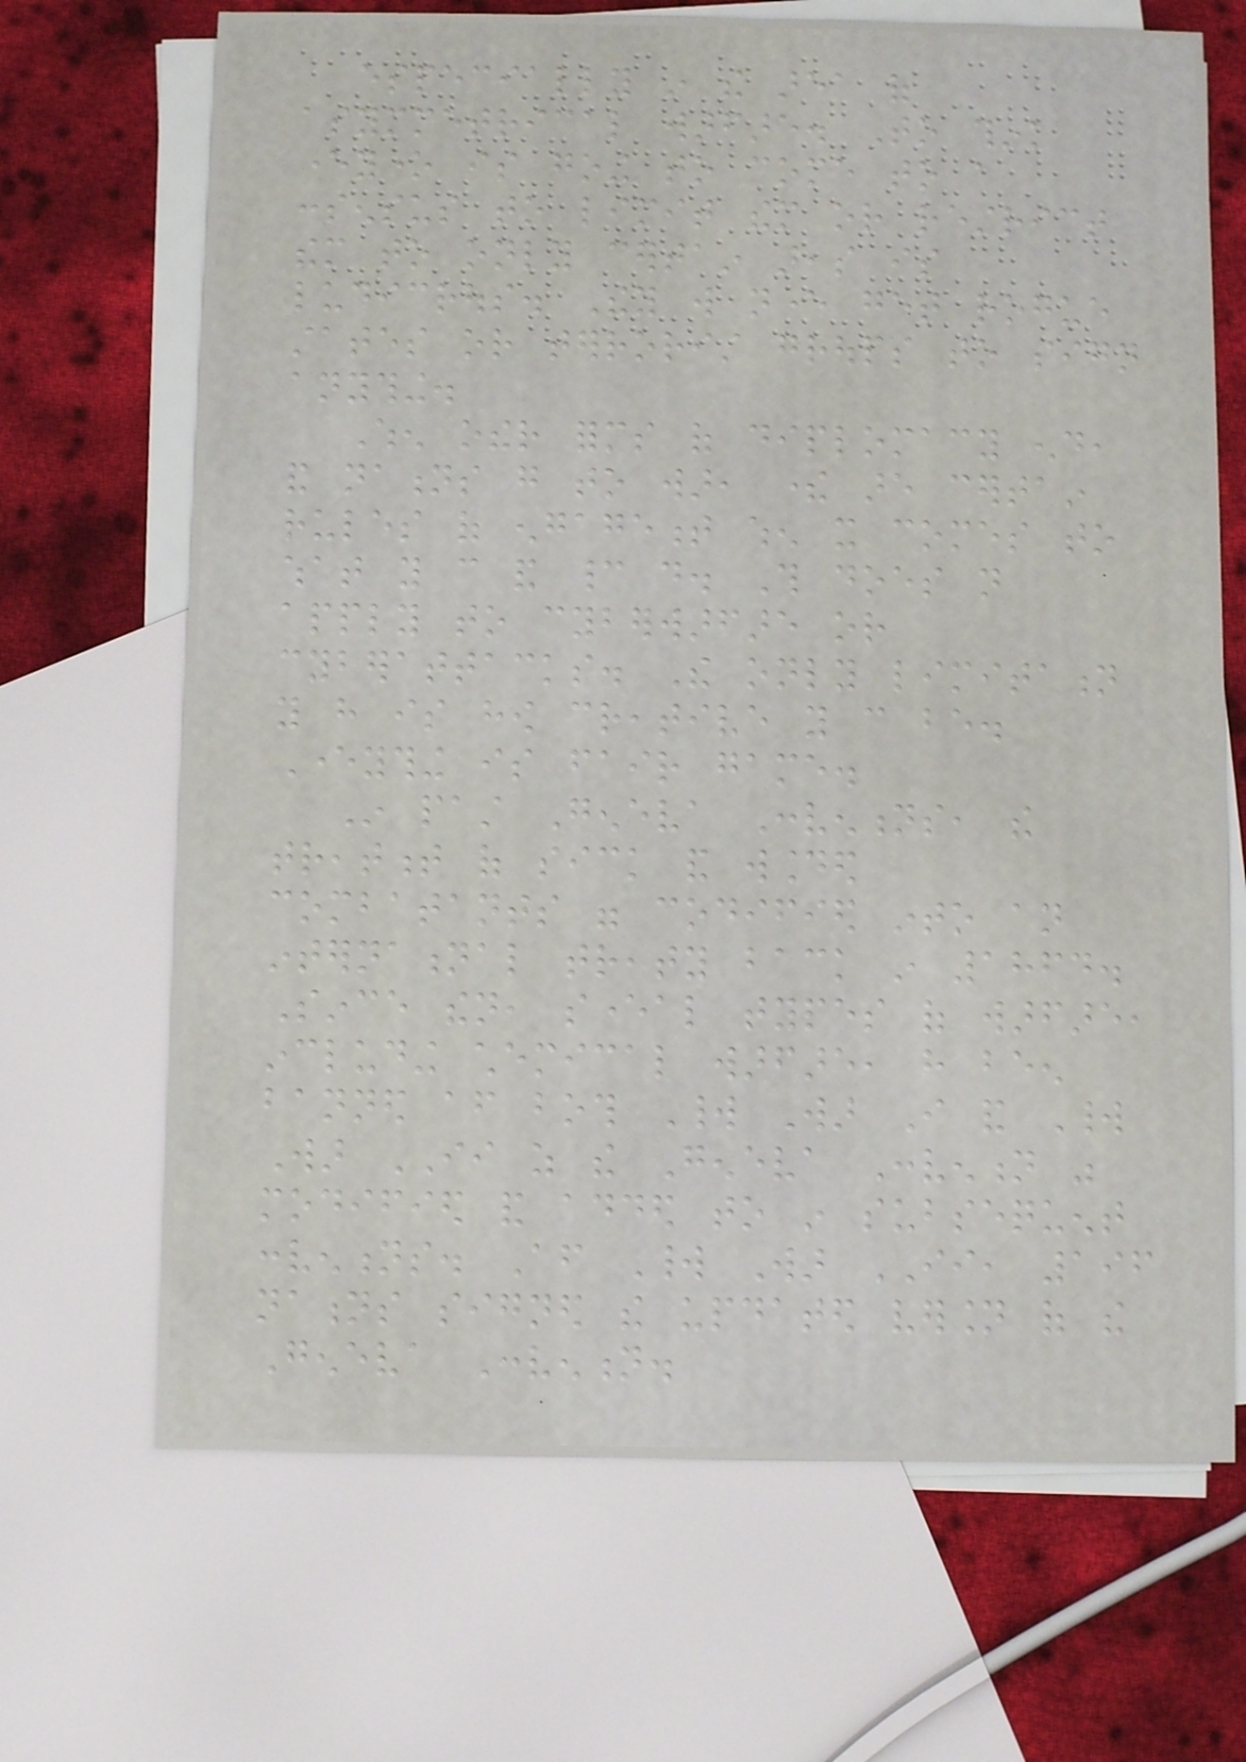especially in the area of
asymmetrical warfare. To think
everyone is going to come to a
consensus to limit them or restrict
them to only certain areas is
ludicrous. They will never get rogue
states or terrorist groups to sign
anything.
When other forms of diplomacy end,
and nations go to war, there are certain
rules of engagement when it comes to
what you can and cannot do. This does not
apply to cyberwarfare or
cyberattacks. The only limitation
you have is how creative you can be.
Everything is fair game.
In past Geneva Conventions, the
treatment of sick and wounded
combatants were codified into an
international treaty back in 1864.
Since then, several types of warfare,
including chemical warfare, have been
banned after both World War I and World
War II as the Geneva Convention was
modified and added to in subsequent
conventions. After World War II, 196
nations signed the updated version of the
Geneva Convention.
